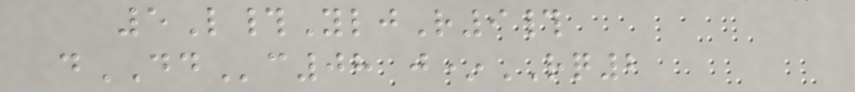5L#YljR9#
dDDc08 j*RQ2
